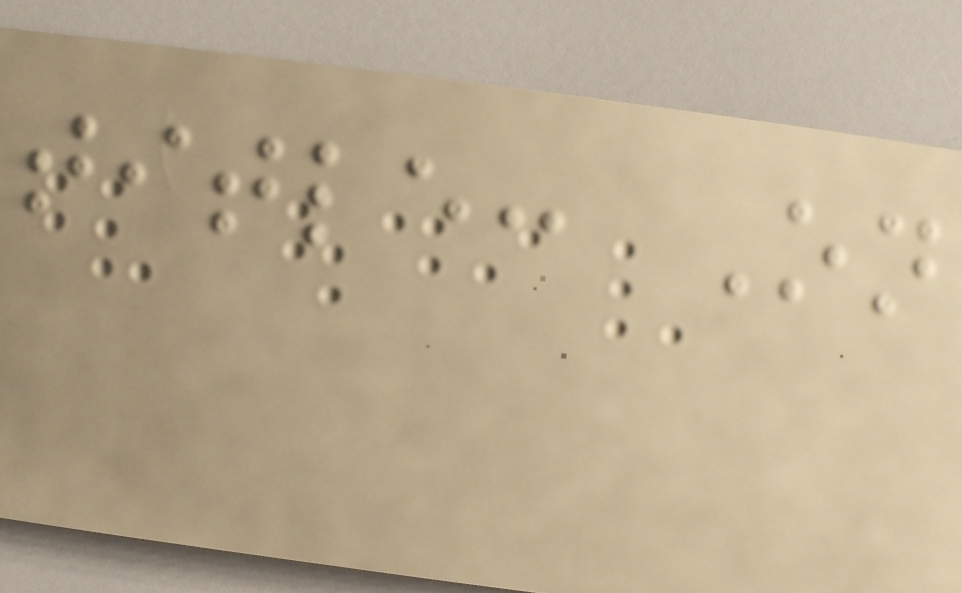title: On
